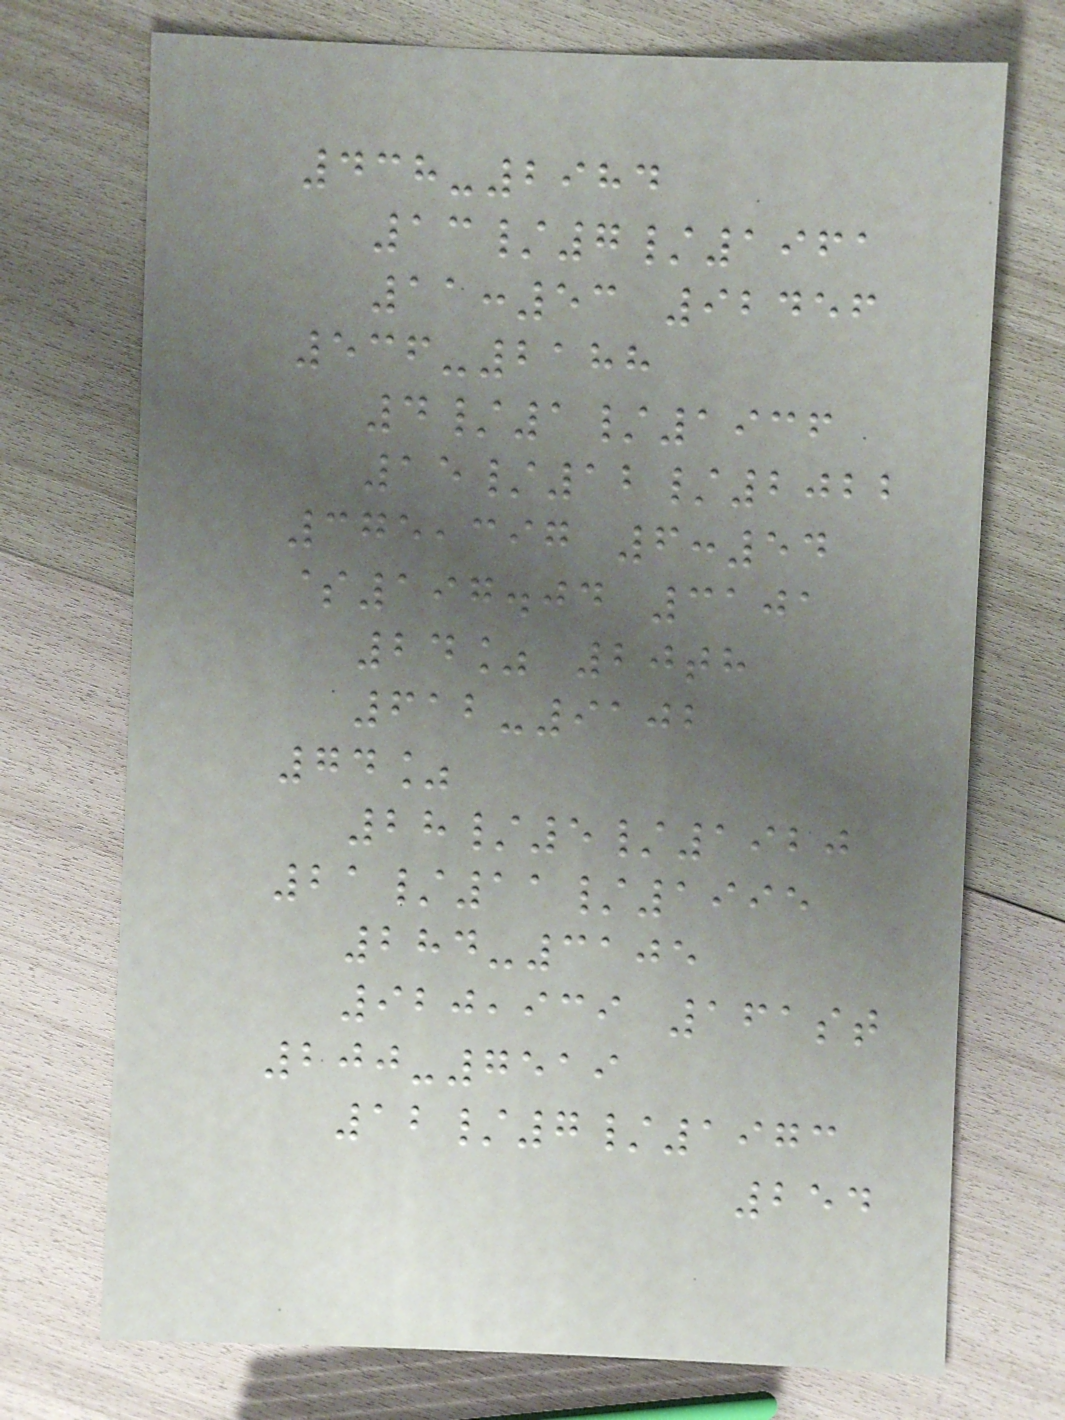438-2984
13/7/1961
11:53 92456
536-2188
4/1/1936
15/12/2022
375,397 6:54
$197.04 3101
24% 20th
612-9102
74%
28/5/1920
21/11/1995
284-3105
920,939 161st
200-7519
12/7/1973
254
